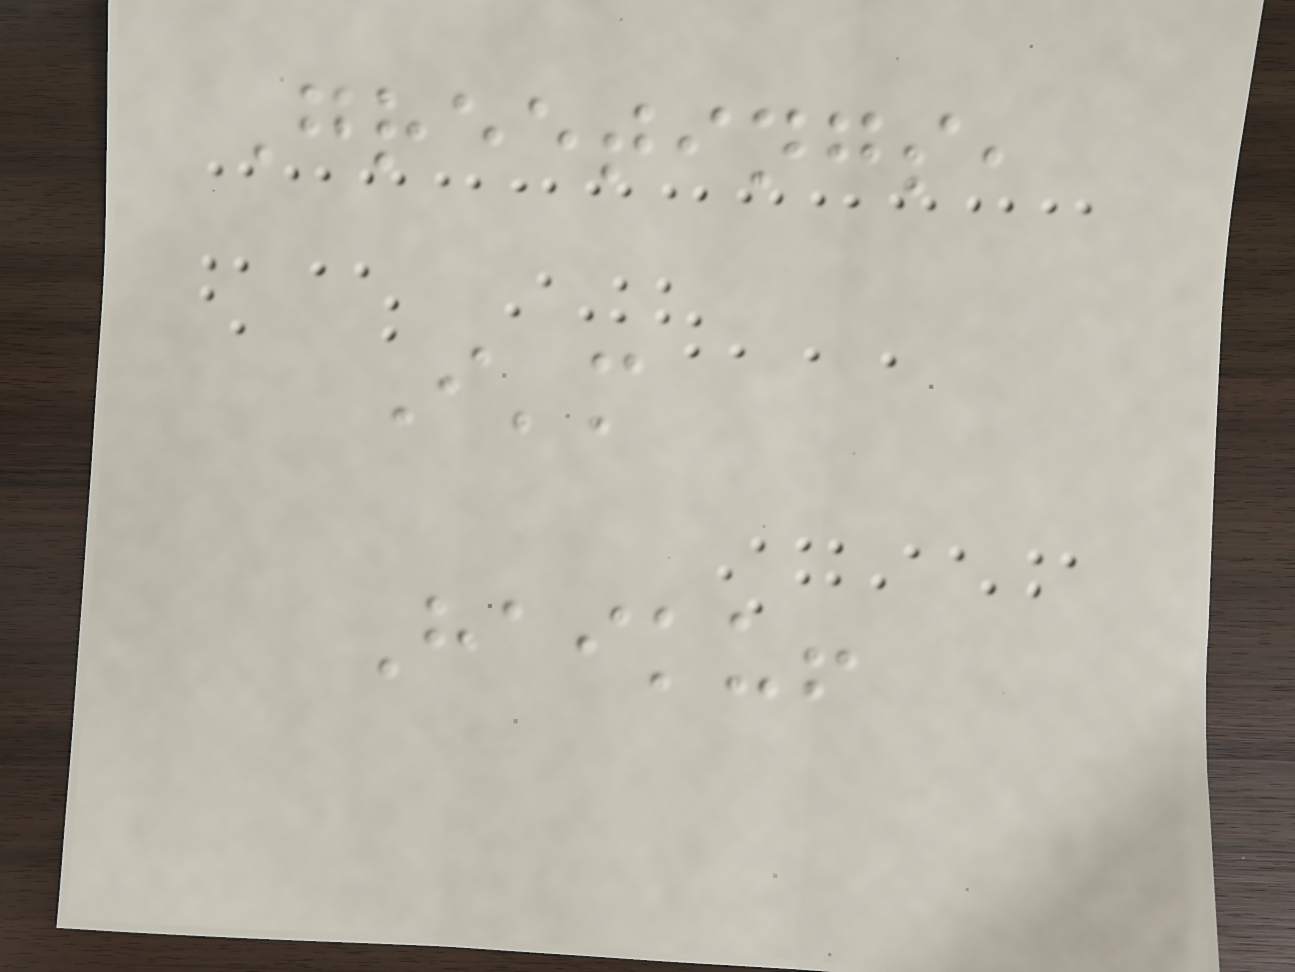Greetings,
I'm
Haiku!
